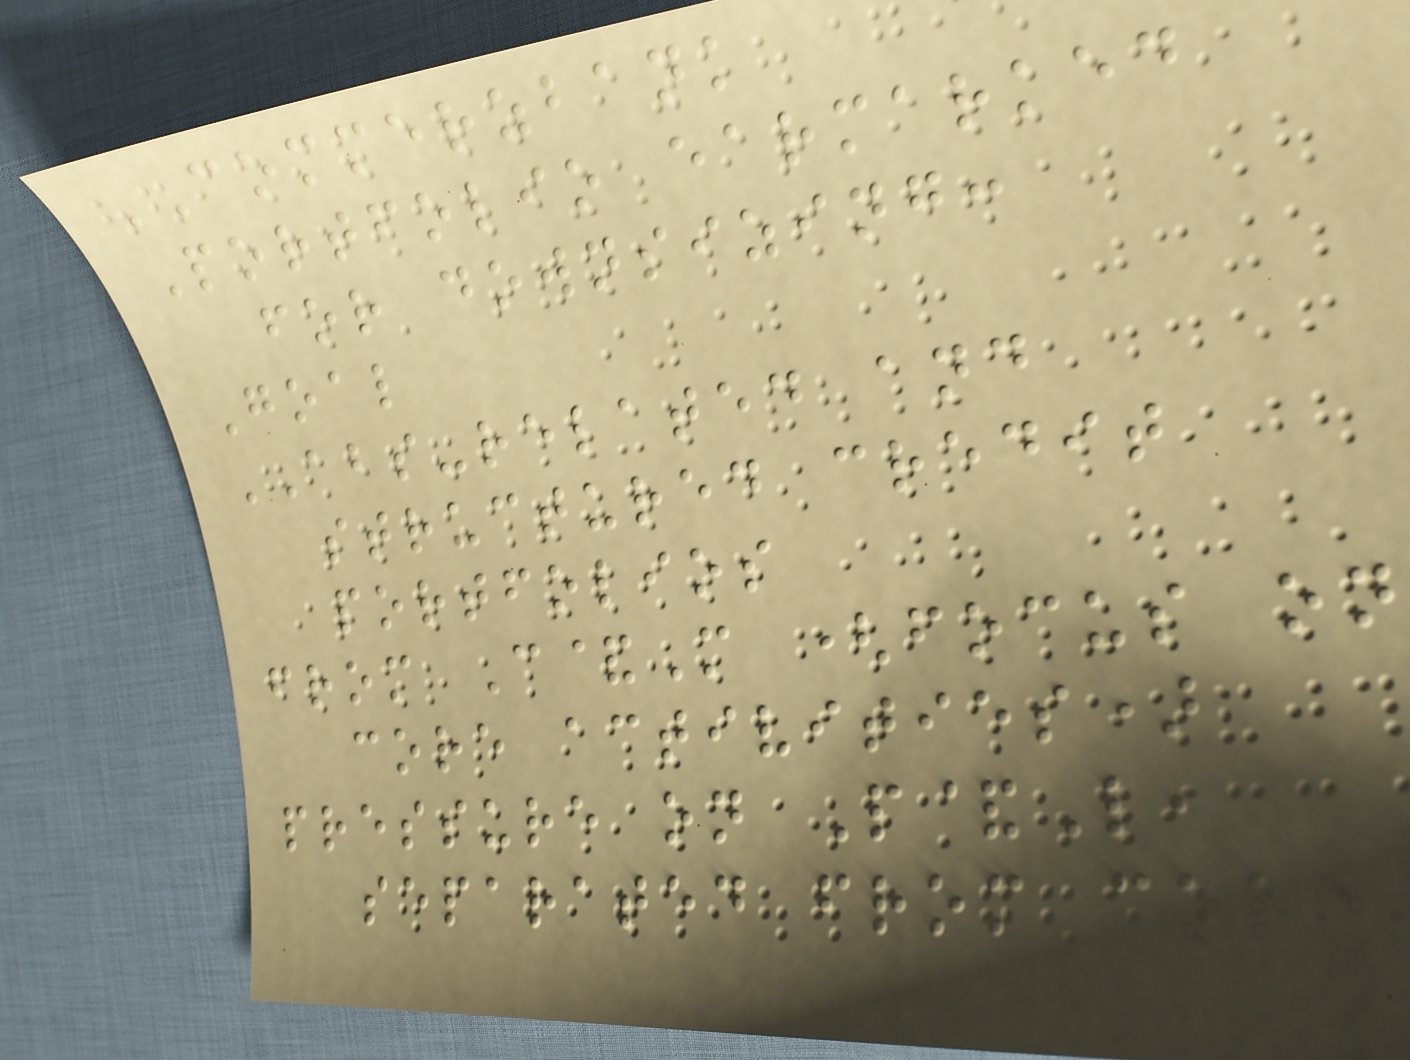COMMERZBANK
Portfolio earmarked
for downsizing:
Goal
ABS-related and
structured credit
portfolios
from C&M (focus on
core activities)
pressure on P&L,
separated from core
